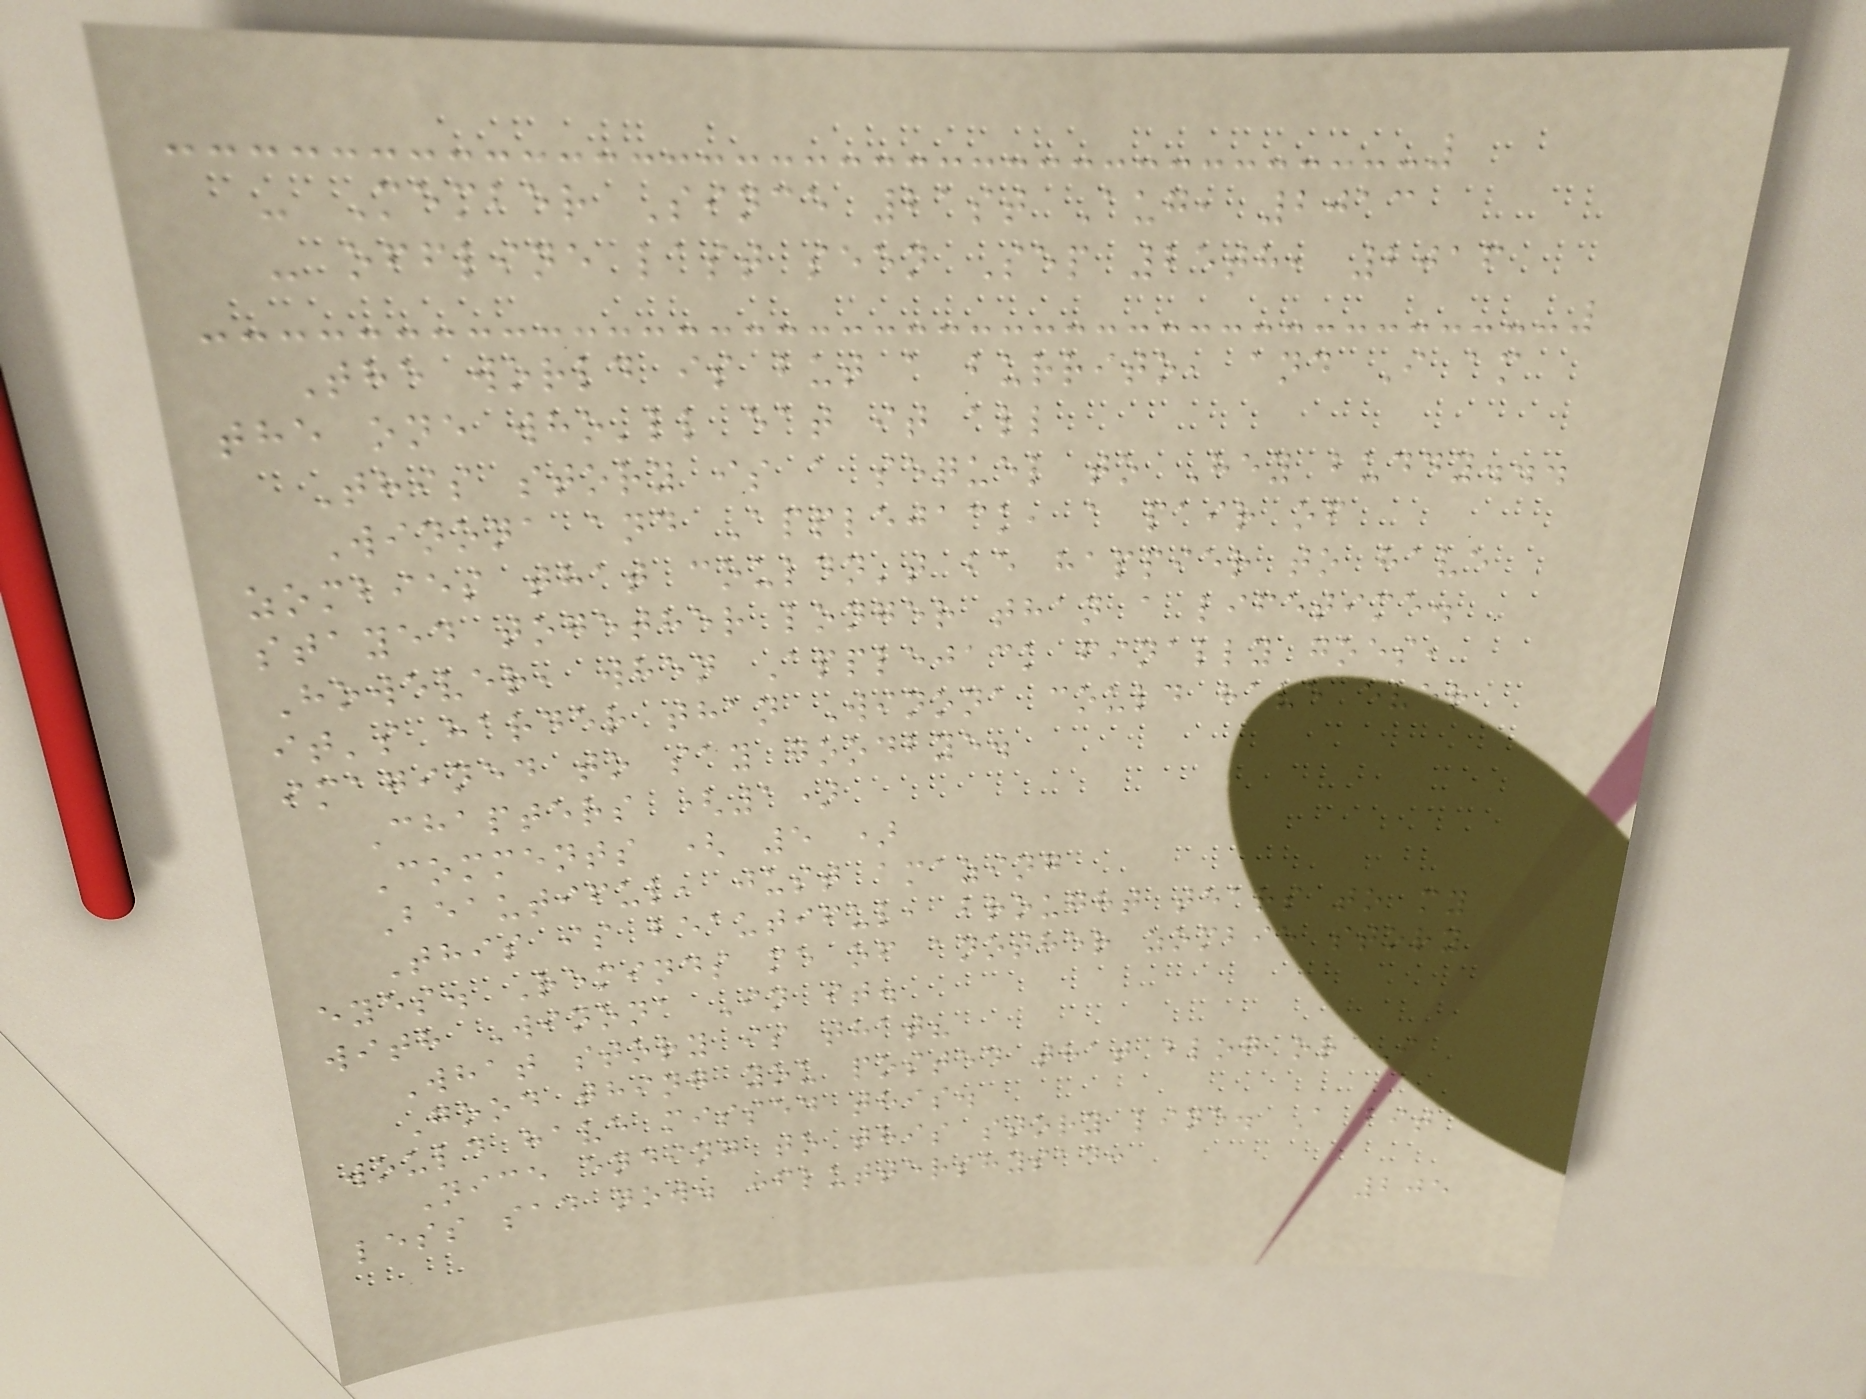- Member Since 21st Aug, 2013
- offline last seen Sep 25th, 2016
The world is but a burrito, and I am
the one who'll eat it all
This story is a sequel to Hey buddy...
Winona and Applejack, a pair of
zombies that couldn't be happier to have
stayed together longer than a lifetime.
However, when Applejack finally goes,
it's harder than Winona could have ever
imagined to say goodbye.
Chapters (1)
Comments ( 5 )
Beautiful, just amazing
This is beautiful, brought tears to my
eyes. Reminds me of another zombie story
with Winona In it.
What story is that?
Good thing you posted that blog or I
would have missed this.
Nice ending to this story line. A bit
less sad now. :fluttershysad:
205
